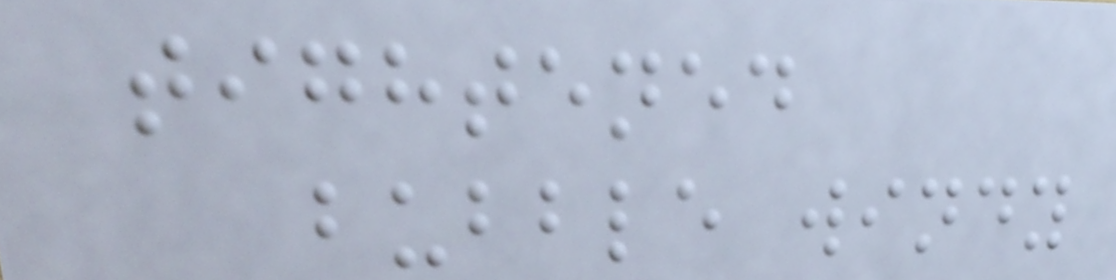tightened
bubble windy
